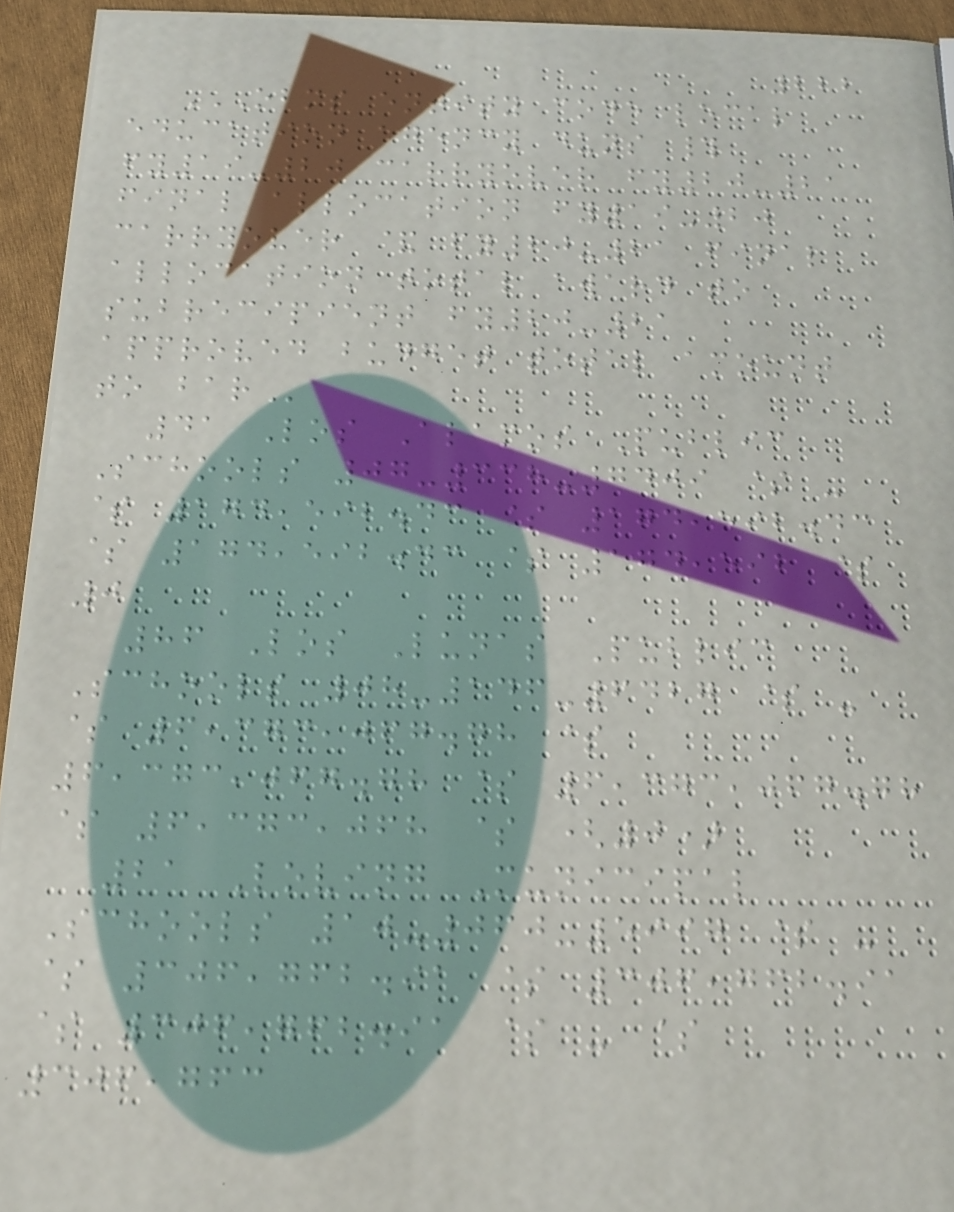222
OBMS ENTITY CODE LOCAL
EDUCATION AGENCY DUNS #
FY19-20 CARRYOVER FY20-21
FINAL ALLOCATION FY19-20
CARRYOVER & FY20-21 FINAL
ALLOCATION TOTAL AWARD TO
SUBRECIPIENT FY20-21
APPROVED BUDGET TOTAL AMOUNT
TO BAR
41 Los Alamos Public
Schools 07-338-7409 $ -
$ 174,592.43 $ 174,592.43
$ 174,592.43 $ 174,592 $
0
86 Los Lunas Public
Schools 08-146-6427 $ -
$ 6,373,067.78 $
6,373,067.78 $ 6,373,067.78
$ 6,373,068 $ (0)
21 Loving Municipal
Schools 10-060-5997 $ -
$ 306,762.91 $ 306,762.91
$ 306,762.91 $ - $
306,763
